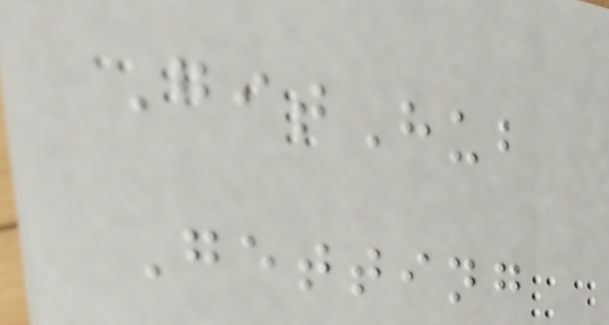GitHub
Getting
